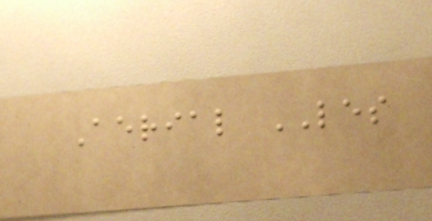Aerial LES
